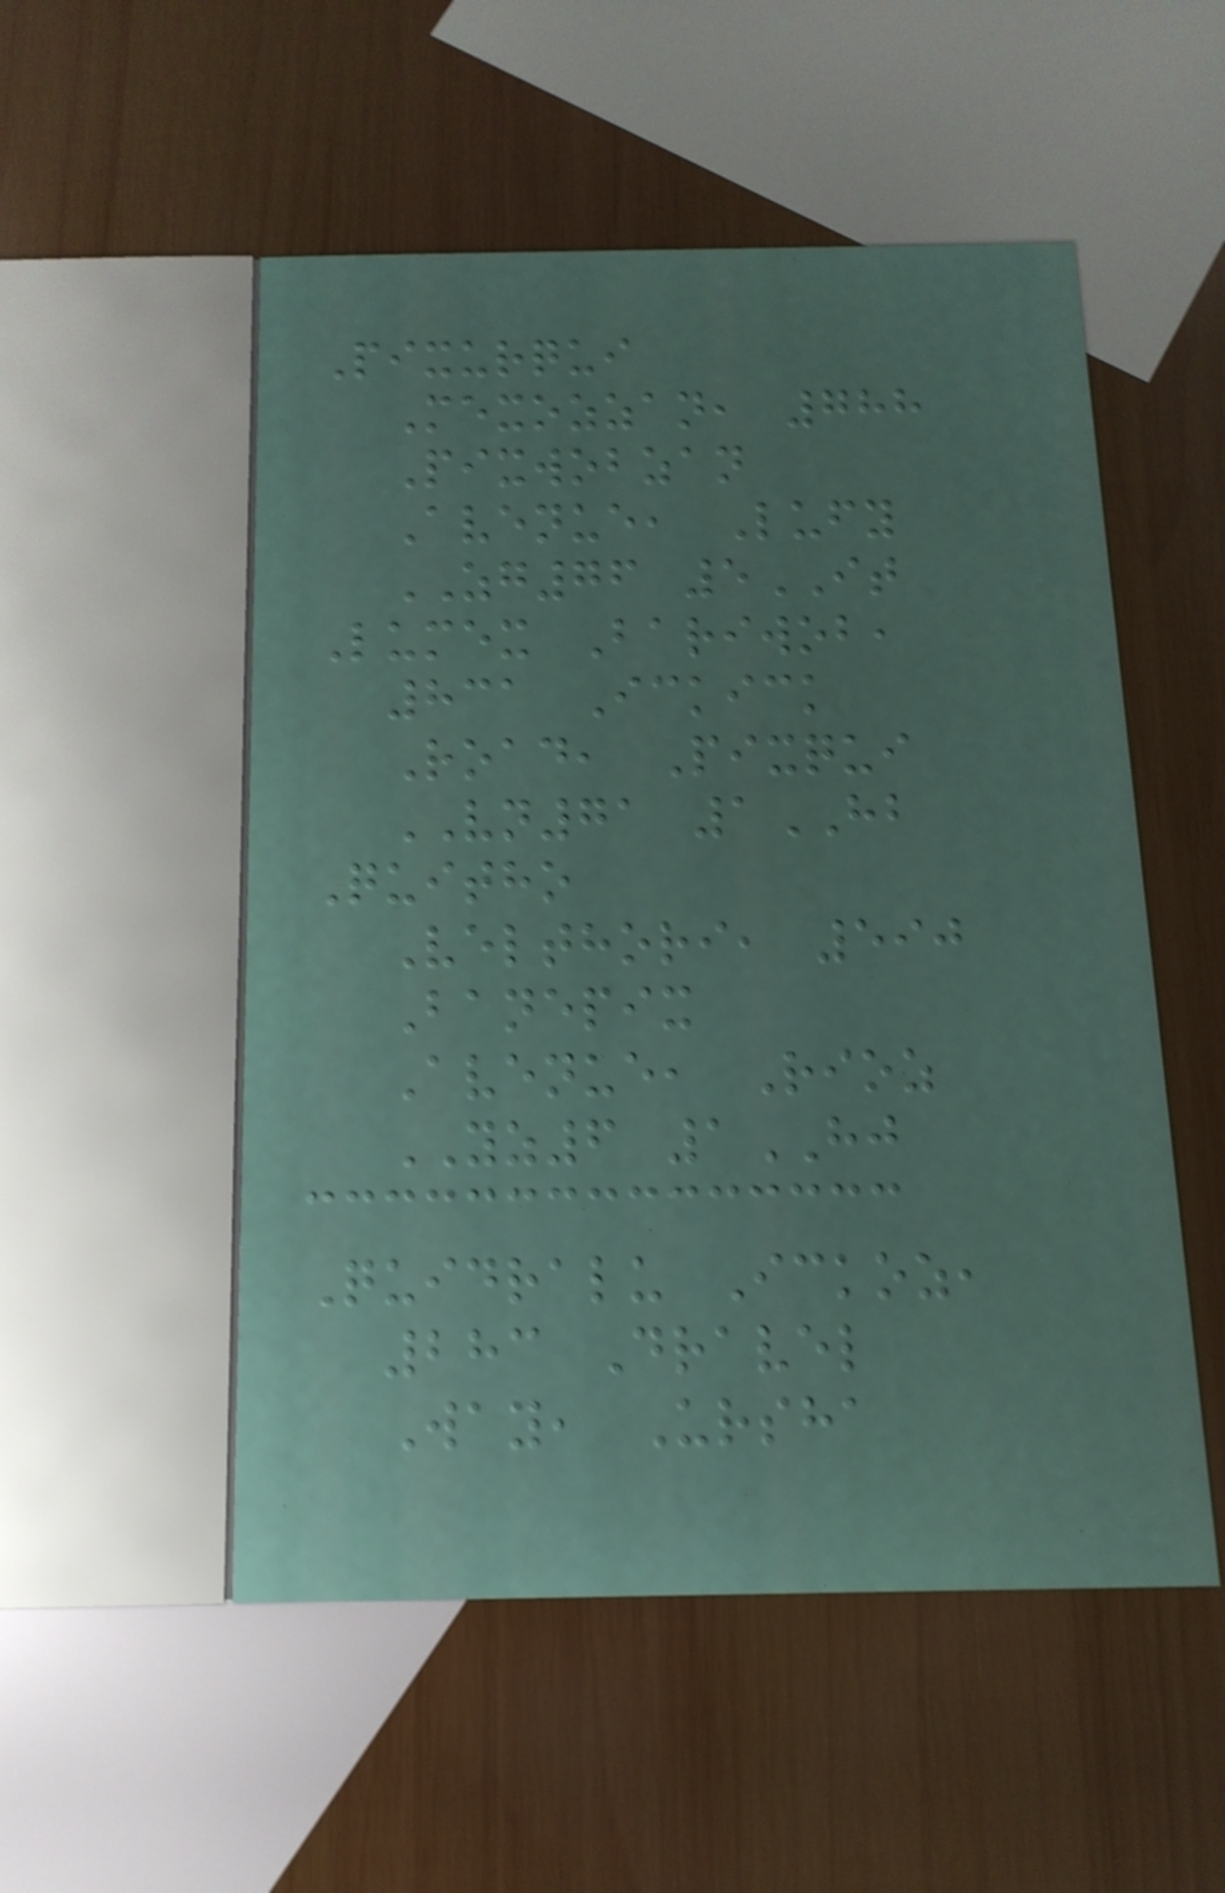Pixurqui
Mexozzan, 788
Pixwobzan
Avenue, Lufy
ZG76 5IT
Lumex Bariwob,
831 Ickick
Road, Pixqui
VN71 1HB
Quitho
Velthori, 590
Banepix
Avenue, Rioz
YZ6 1HJ
Quidralu Ickoz,
283 Dravel
Way, Ursha
